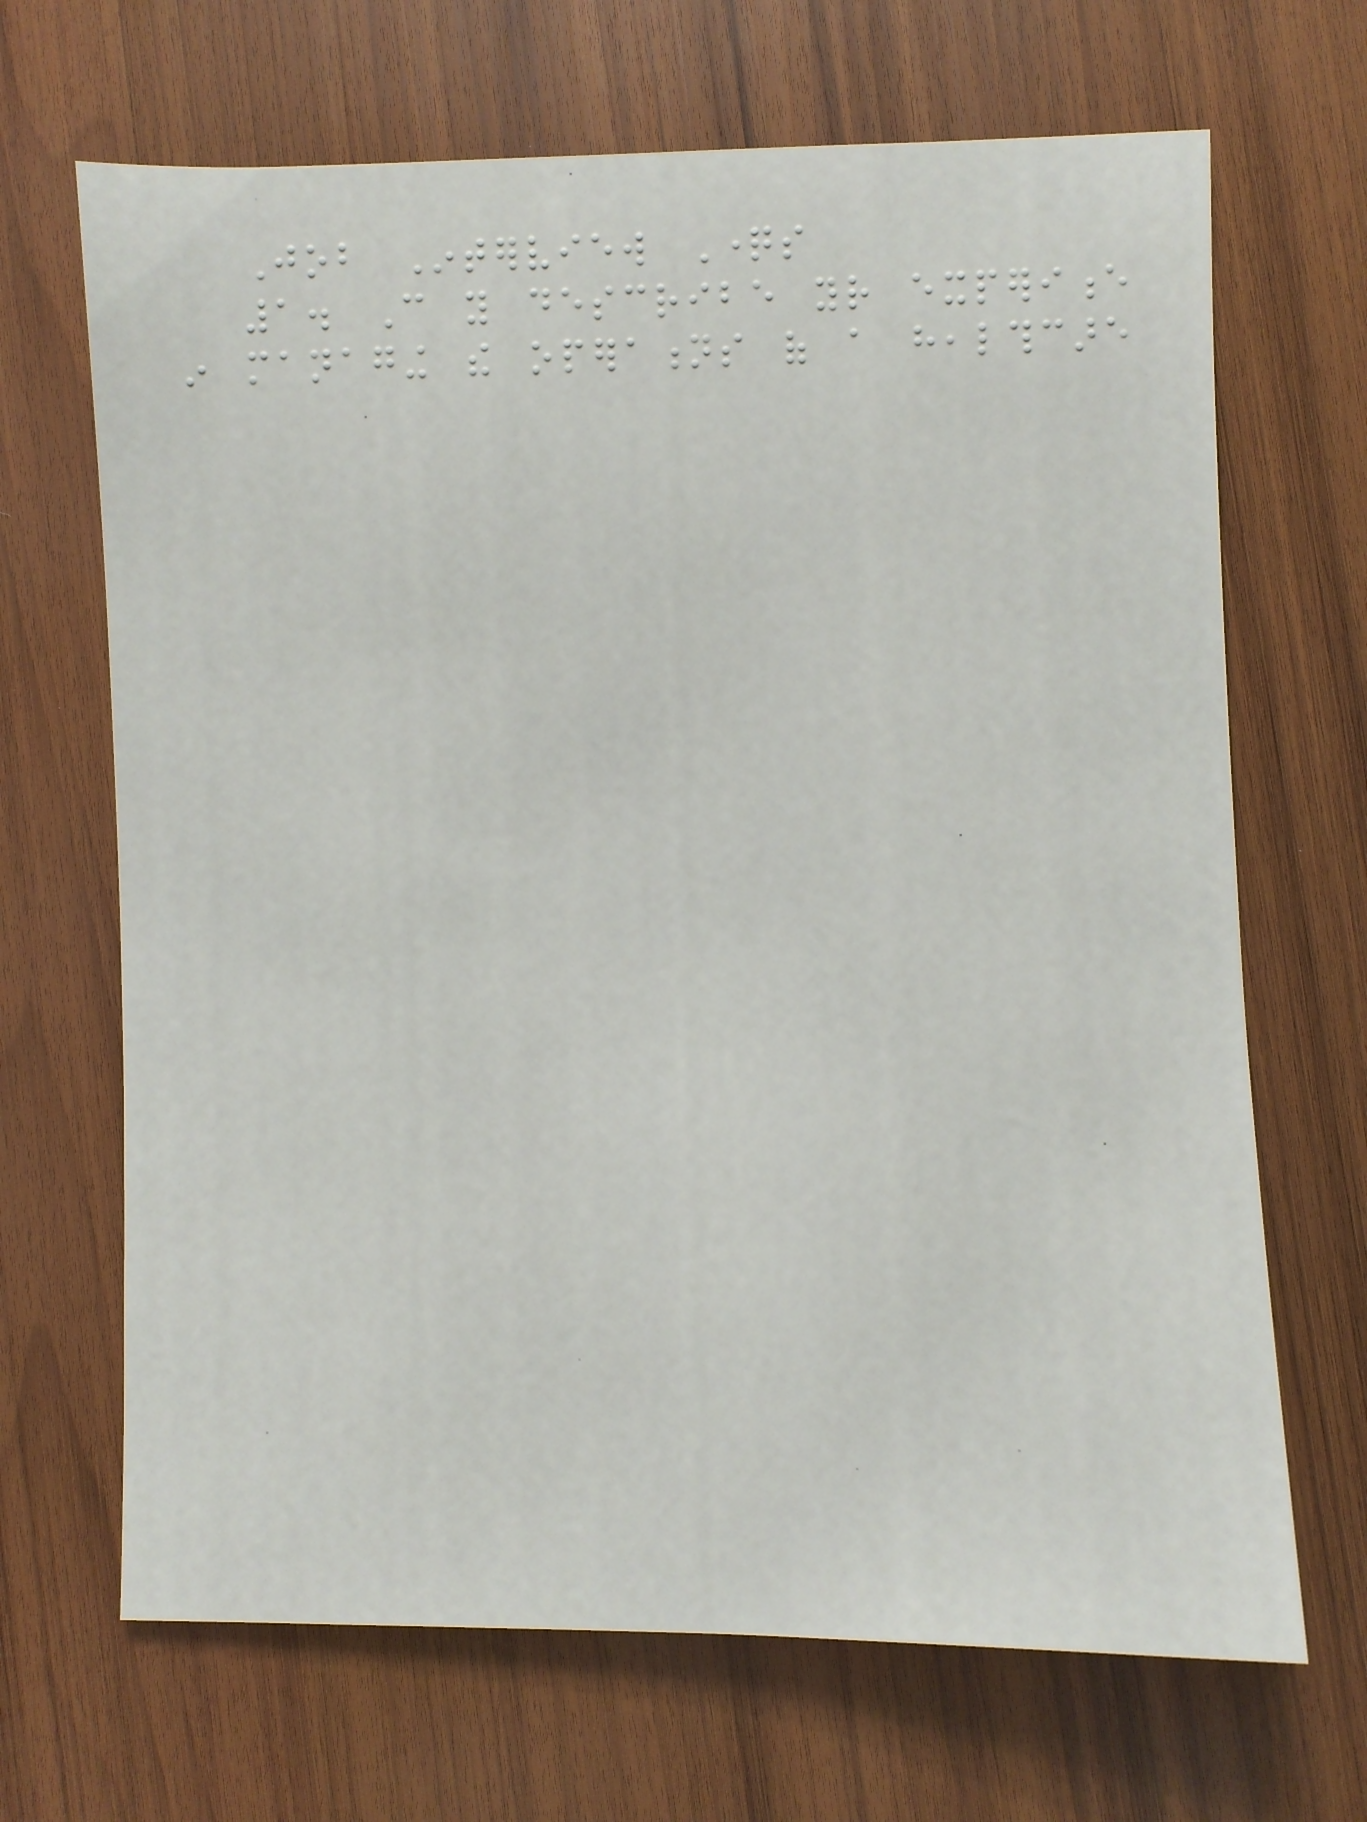Job Interview Questions
1. Can you describe your experience
in managing the operations of a healthcare
